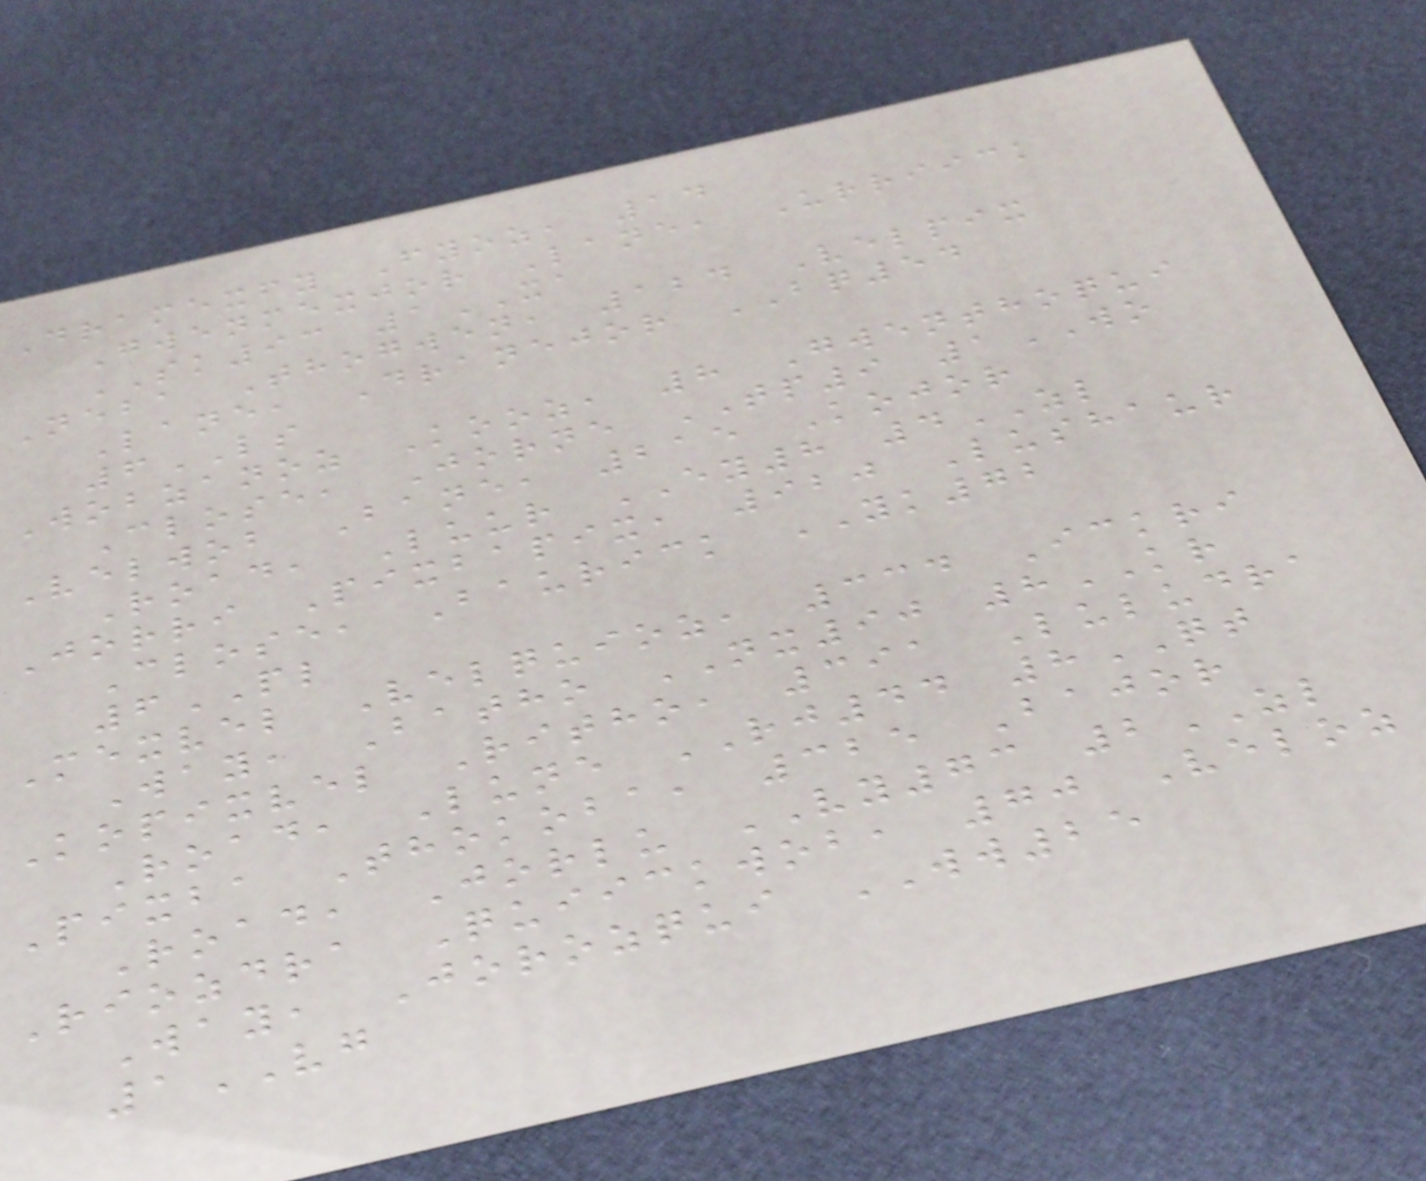Dramexfy Fyoz, 14
Gwenmexjor Lane, Urriick
SK93 1XA
Neba Thogwen, 124 Velpix
Lane, Dranejor BQ54
6LS
Wobzanoz Kooz, 8 Gwenthoqui
Close, Jorne TP9 1WO
Velwob Bane, 215 Kojor
Road, Luur EY8 4ZL
Jorri Pixbapix, 920 Lushaur
Close, Baurick YK72
6PL
Mexvel Velquioz, 334 Ickri
Way, Batho NX90 8KR
Kopixvel Ritho, 391 Luludra
Road, Lune RJ44 8QT
Pixba Thokoba, 325 Bajor
Road, Jorlu VY73 2ZL
Riozdra Quiickwob, 70 Veloz
Way, Jorozqui WW25
1VG
